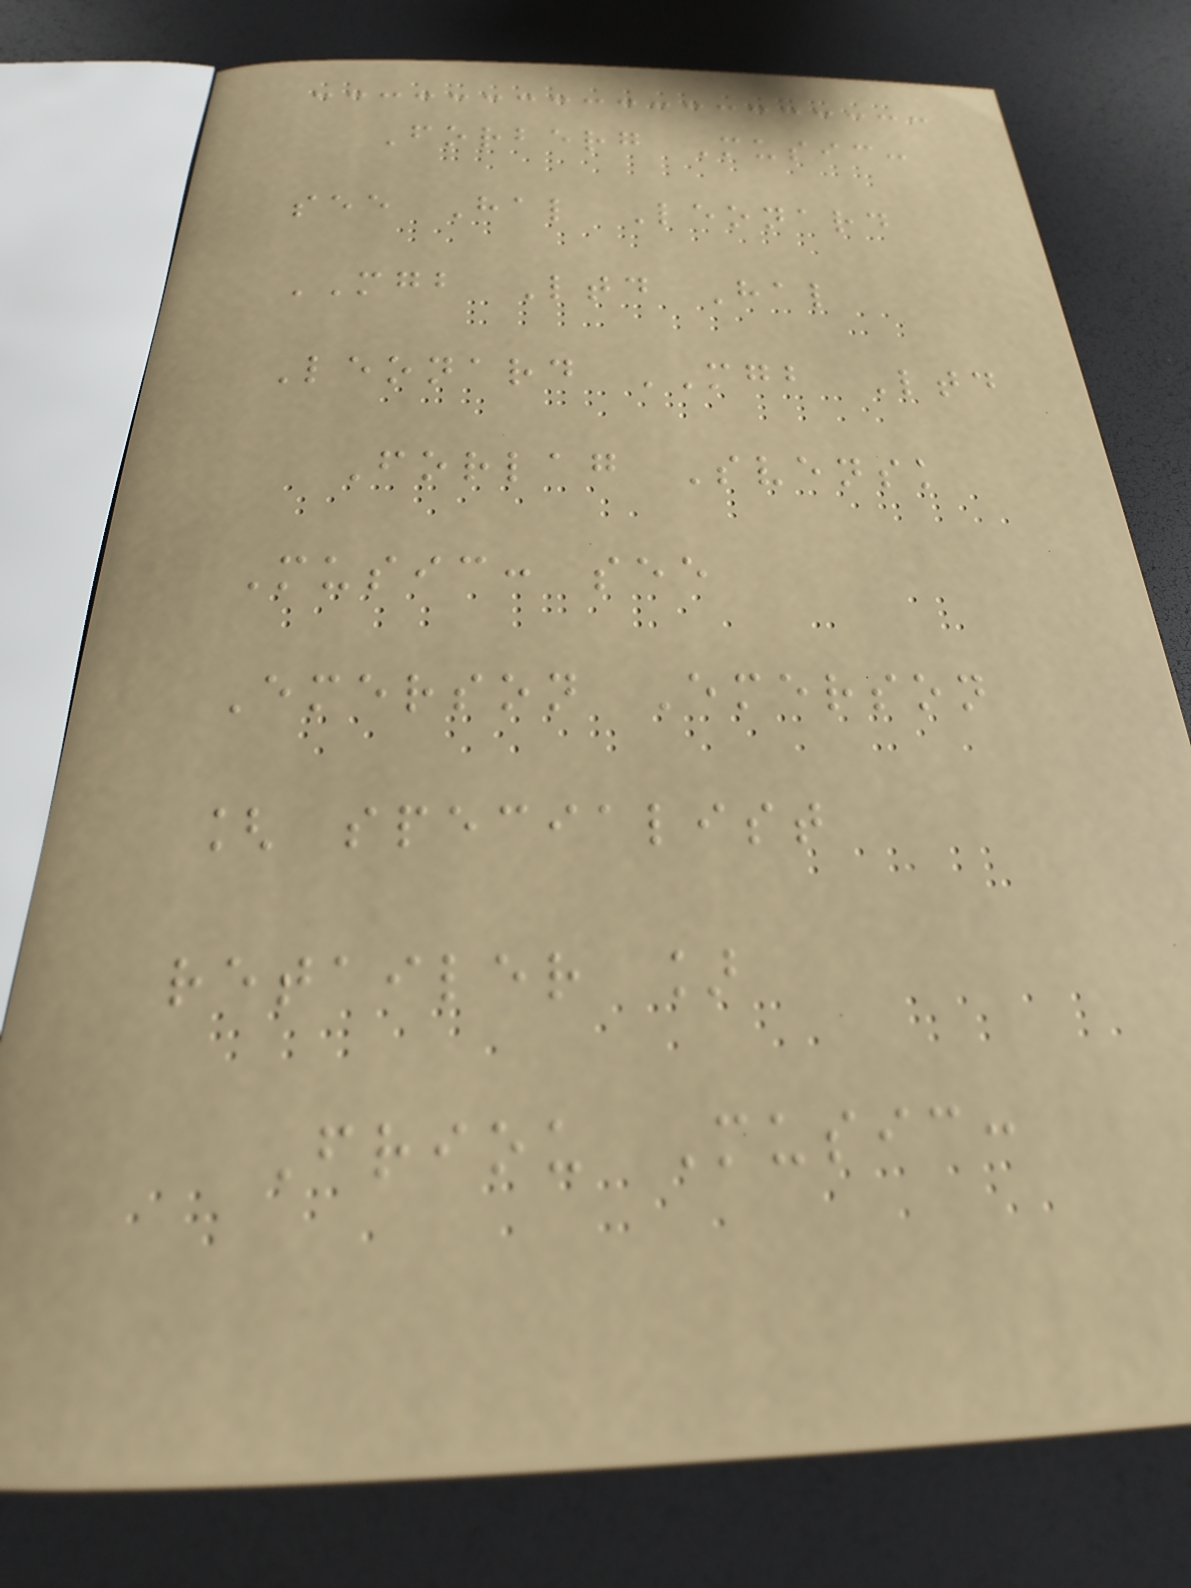Forberg Music:
see Hal Leonard
MGB Ltd Hal
Leonard MGB Ltd
Forlag Svensk
Music: see
Emerson Emerson
[ specialist
retailer ]
Friou Music:
